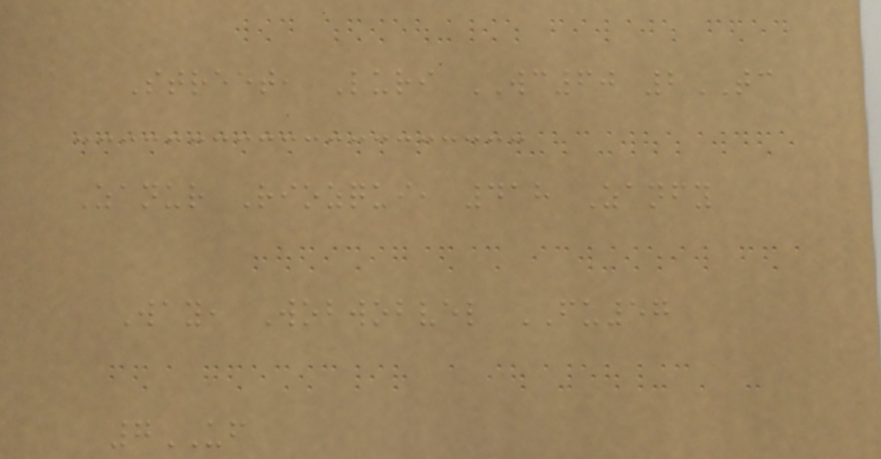Street, Luri WC60 2TC
Zanur Riozqui, 418 Zanfy
Way, Wobwobvel FU57
7UF
